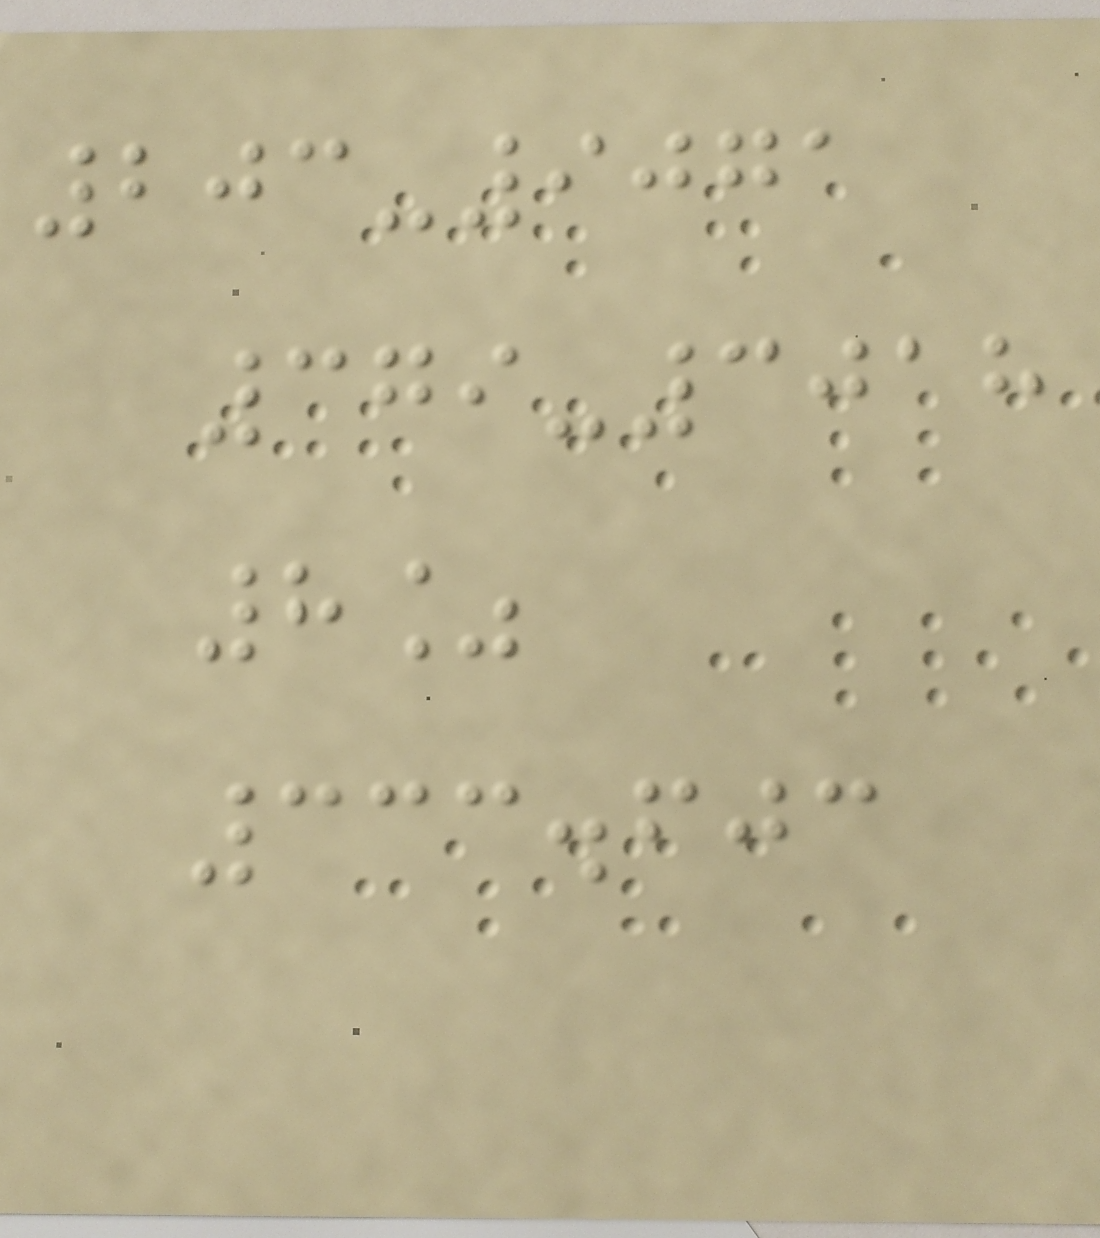203-9071
379-3018
8%
333.603
